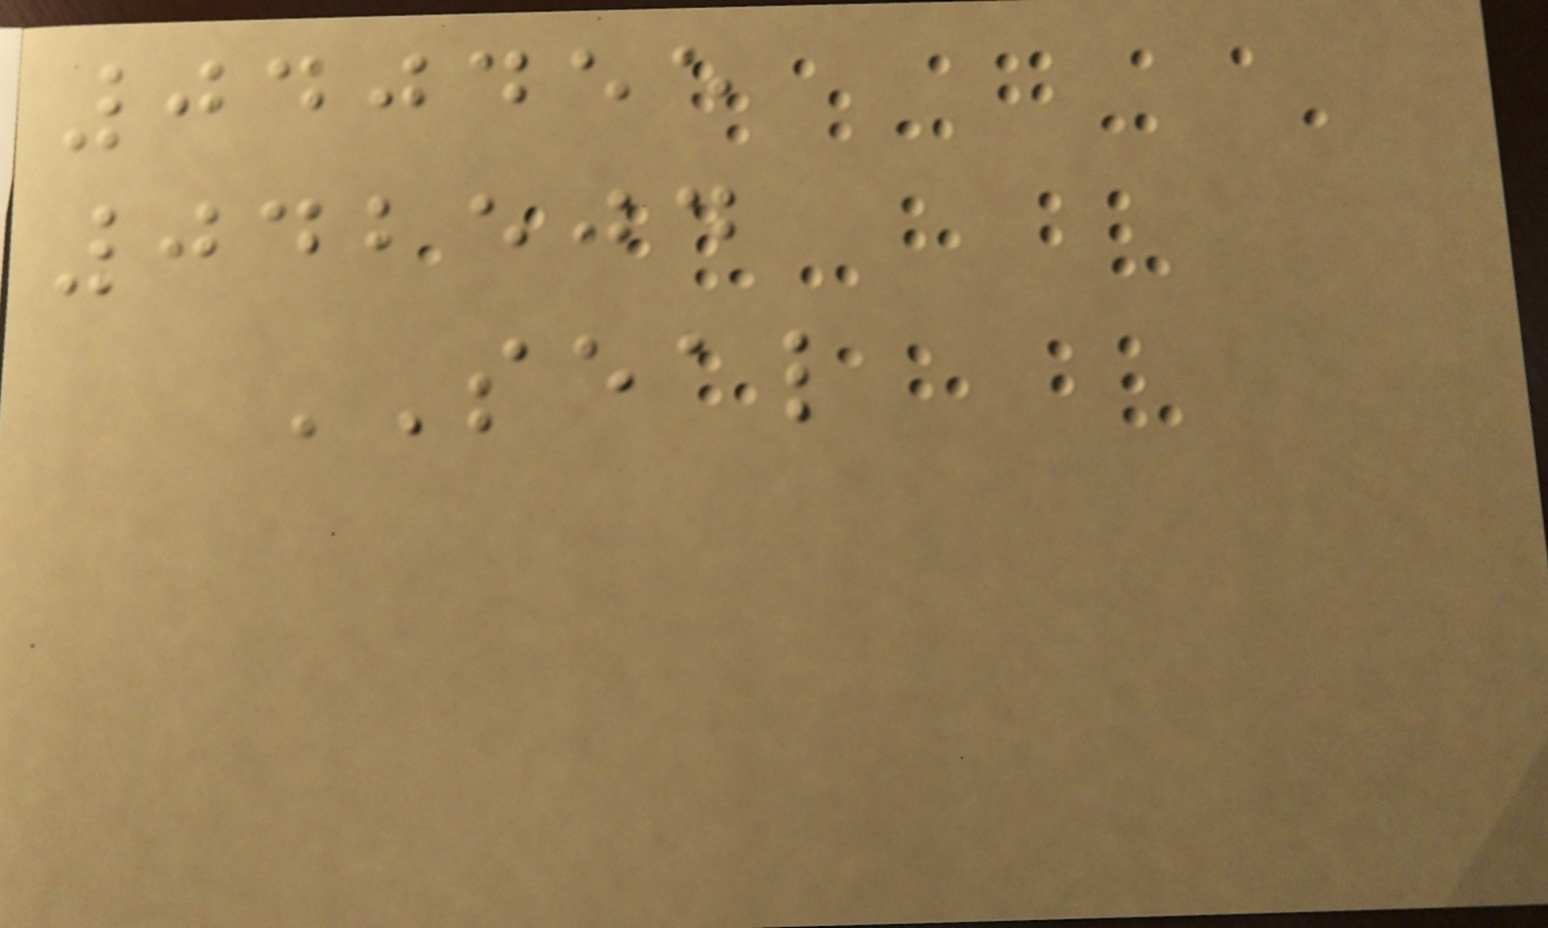040455
042504
SEAL
